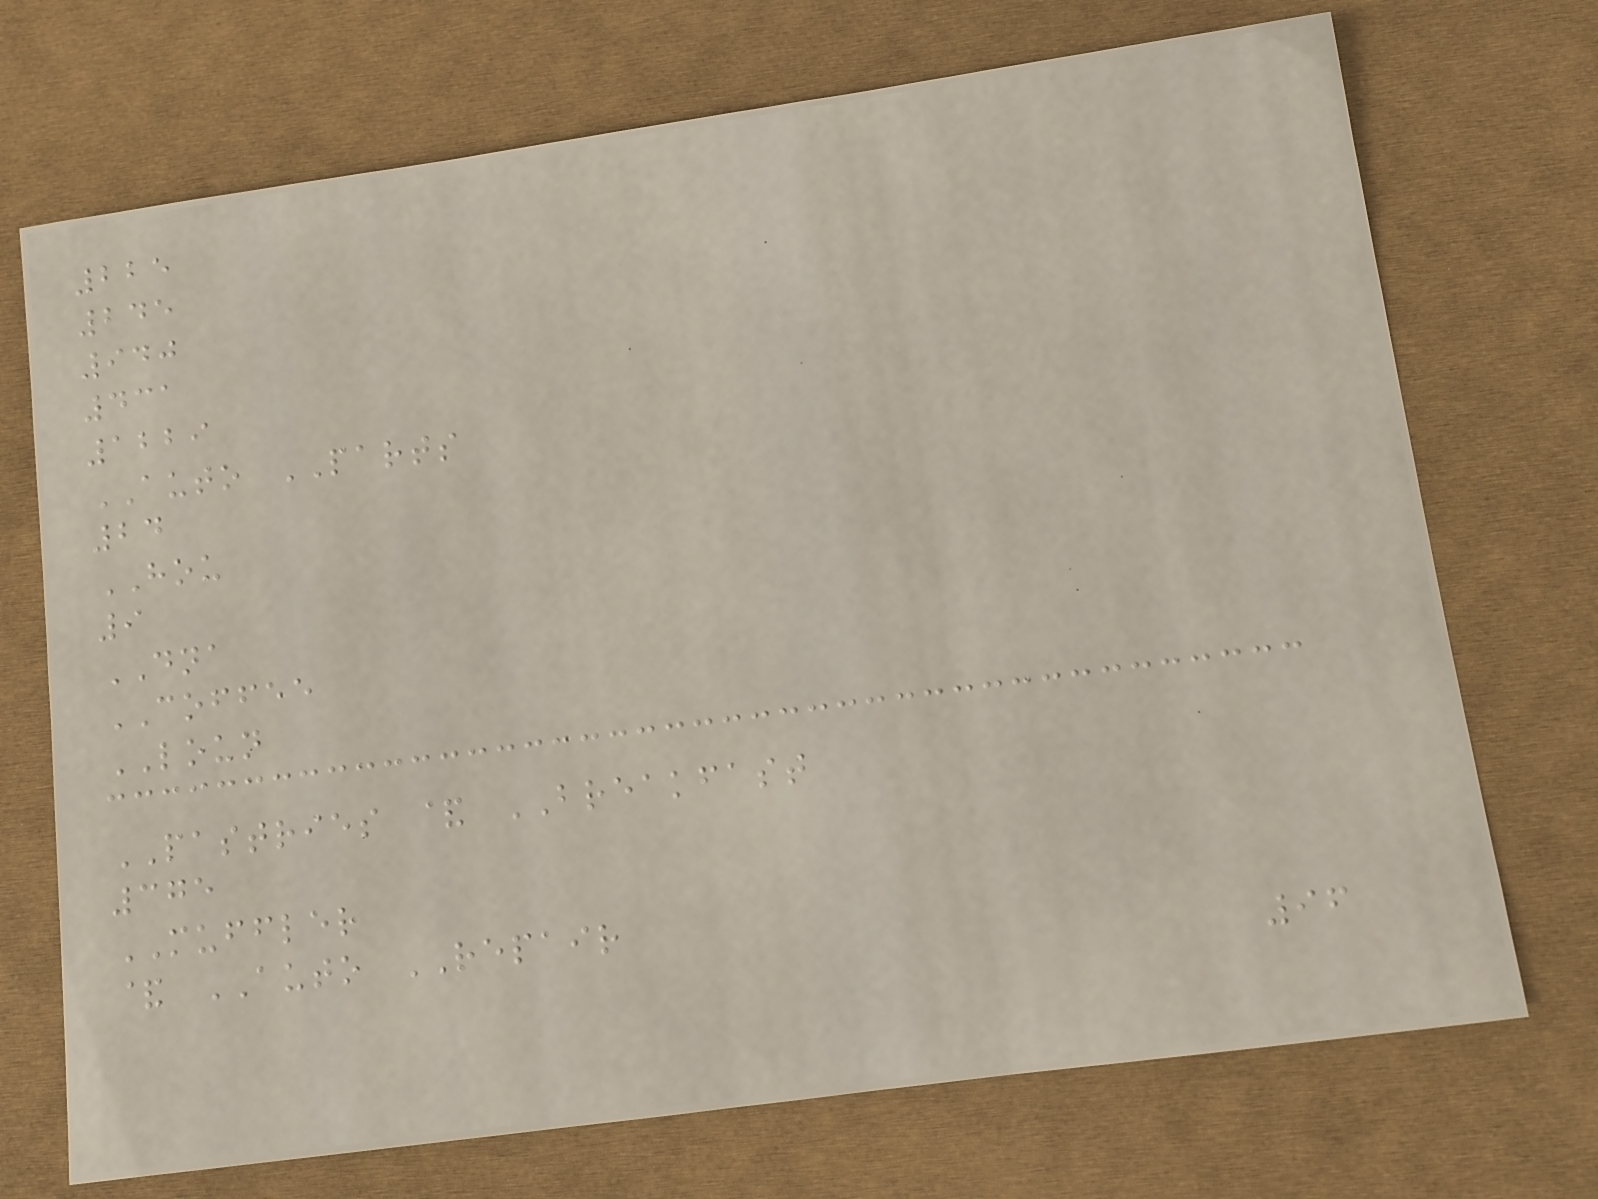225
245
940
431
1229
AUTO PARTS
24
HOU
9
DNA
COFFEE
LOUN
PASTRIES & BREAKFAST
375
MUFFLER
& AUTO REPAIR
96
